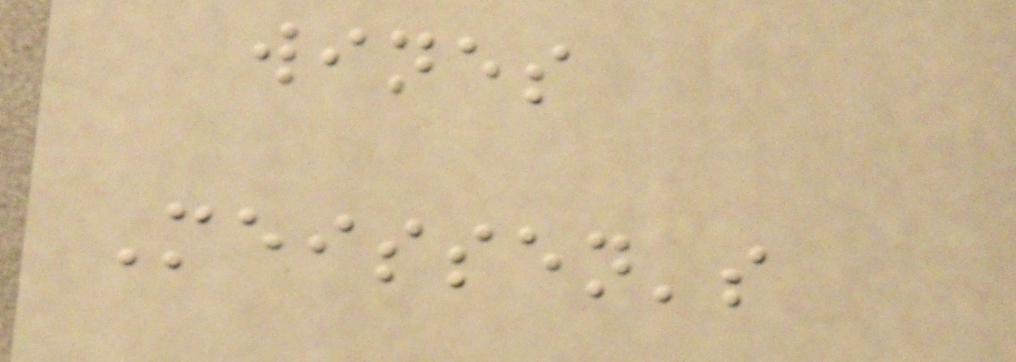wines
Meissen's
